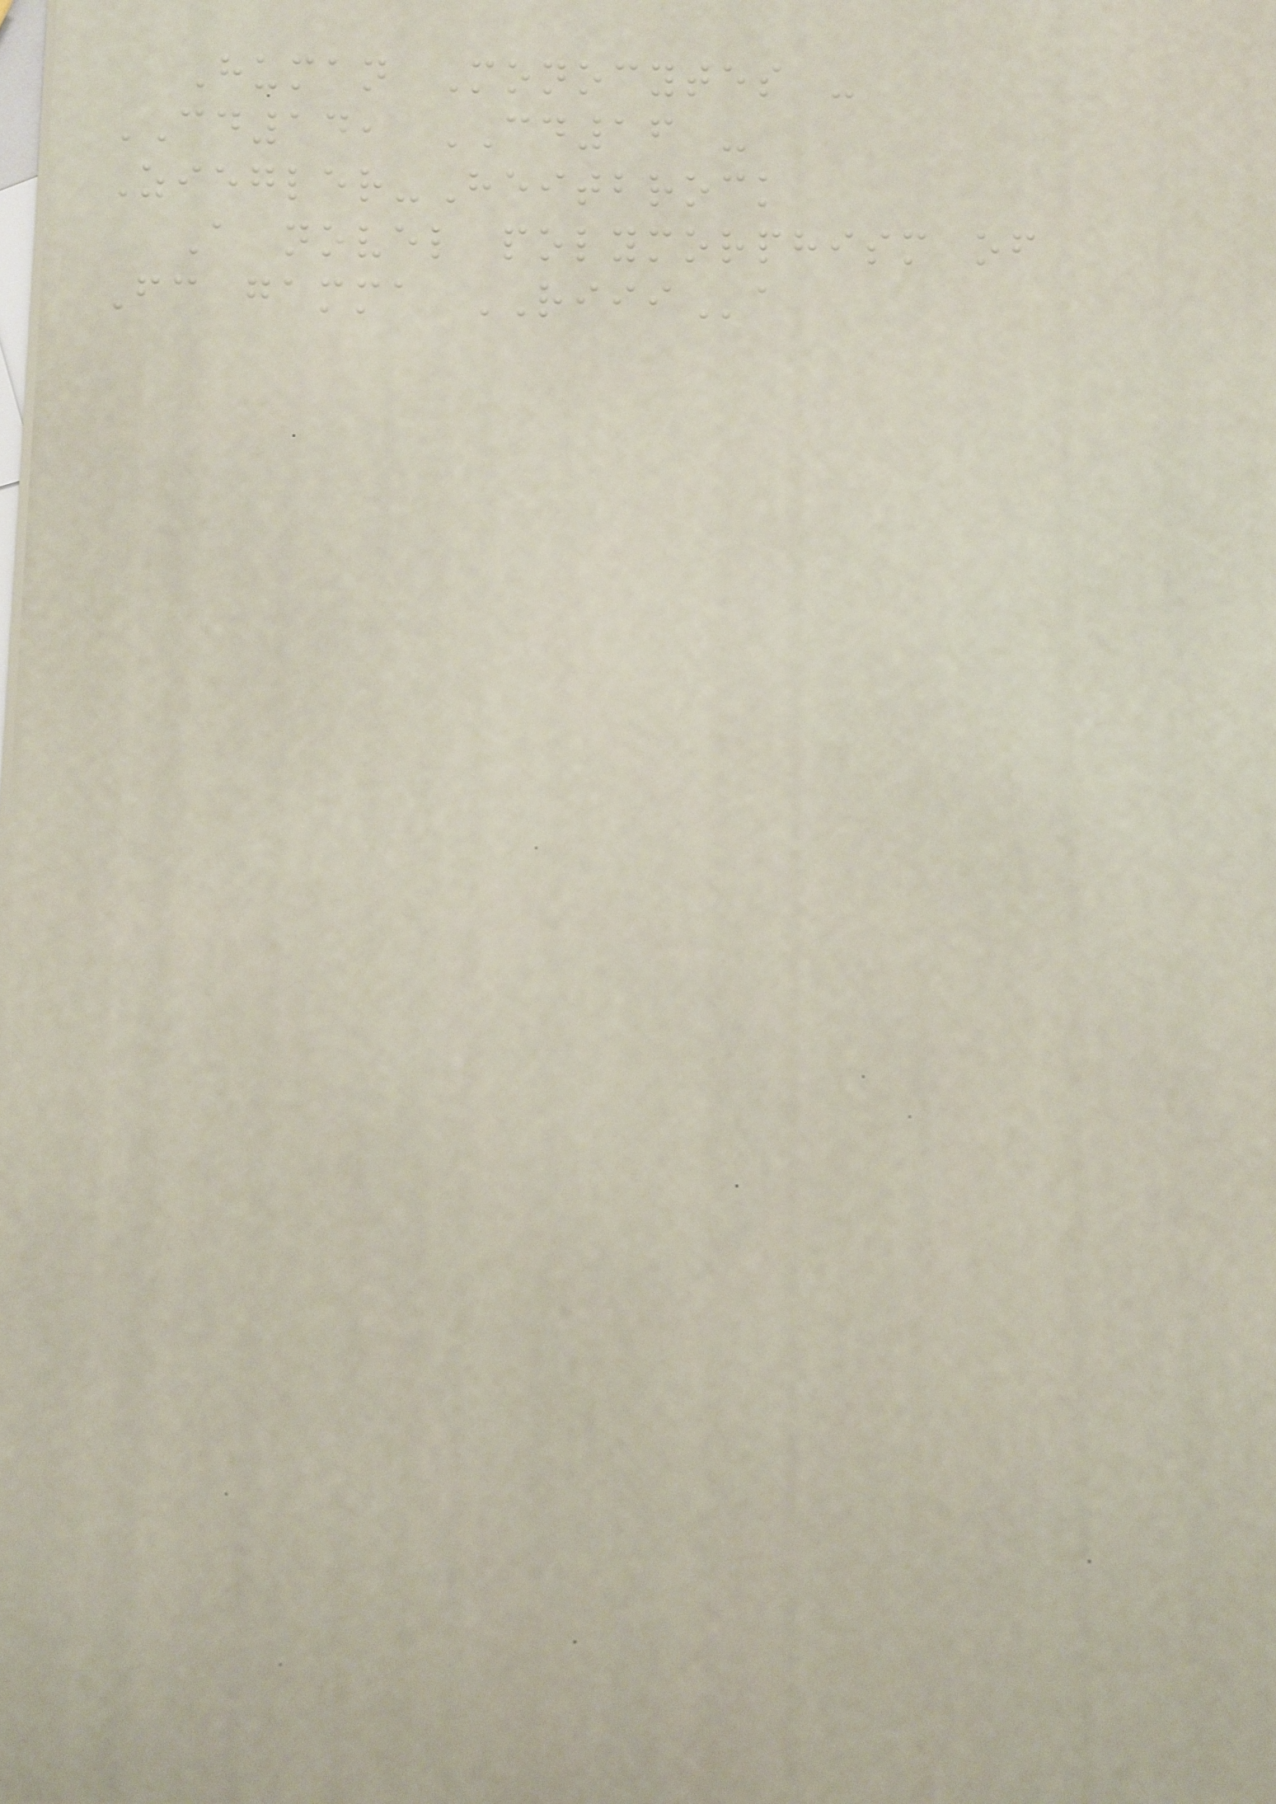Human Monocytes -
CD14, CD16 -
Ziegler-Heitbrock
A novel polymorphism of
Fc gamma RIIIa
